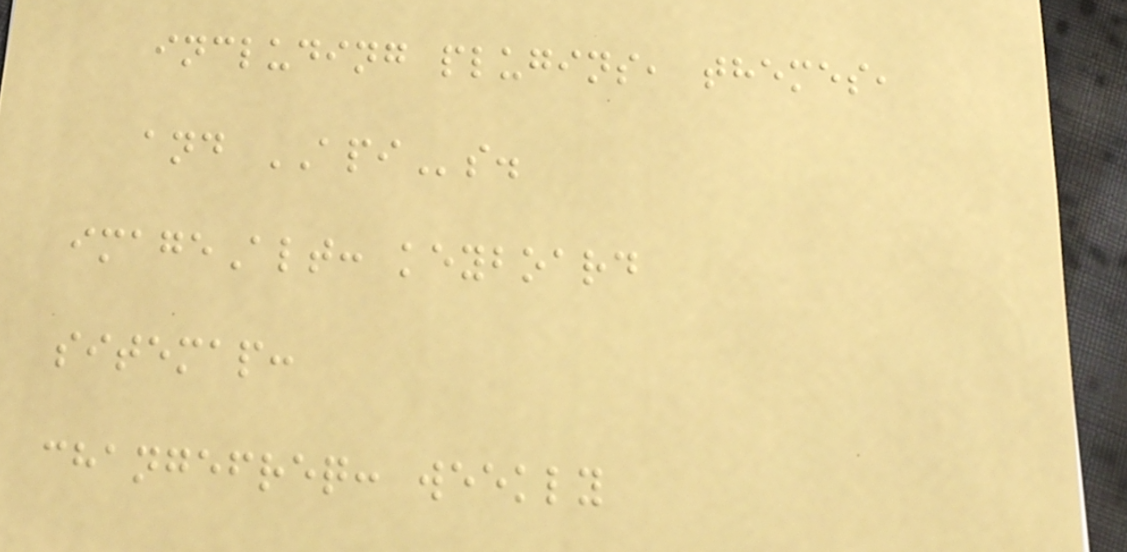including plugins, themes,
and APIs.
imageAlt: keyboard
sitemap:
changefreq: weekly
